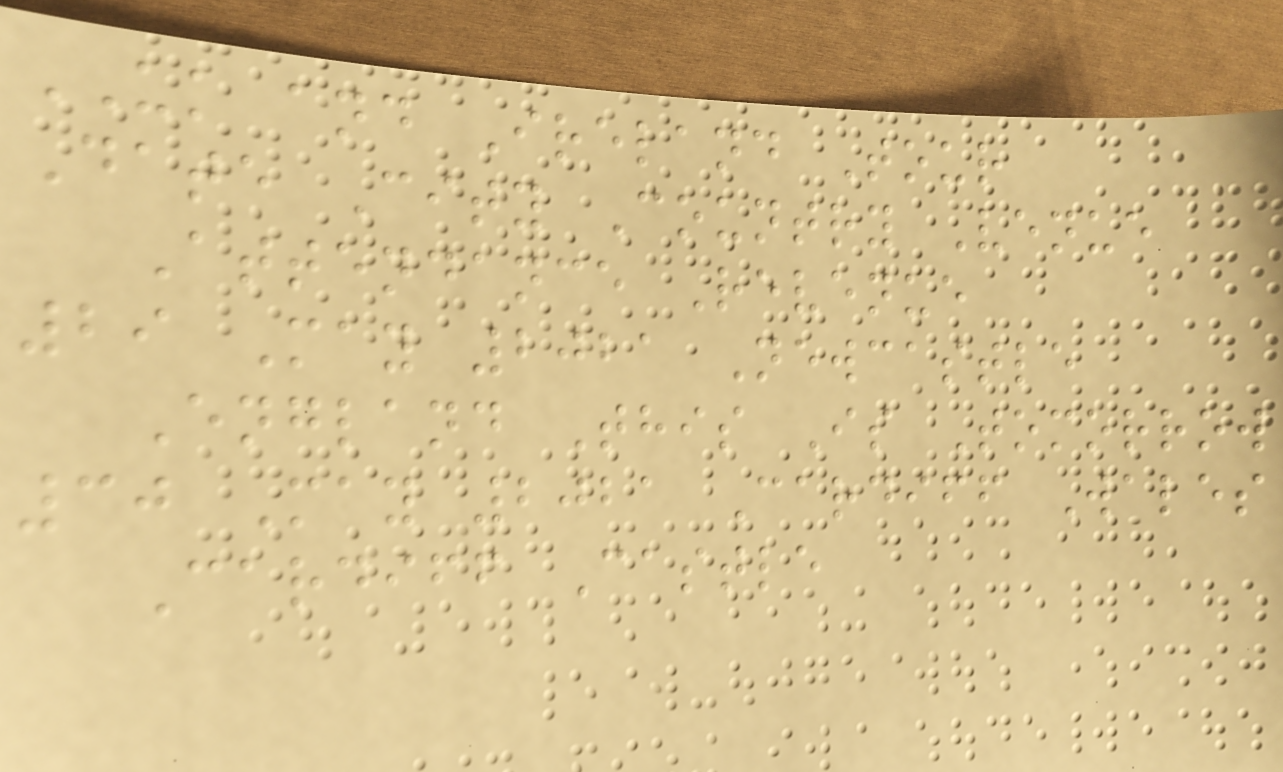UK and Ireland Tour
Date City Country Venue
Attendance Revenue
29 May 2021 Newcastle
England This Is Tomorrow
30 May 2021 Cardiff Wales
Cardiff Castle
